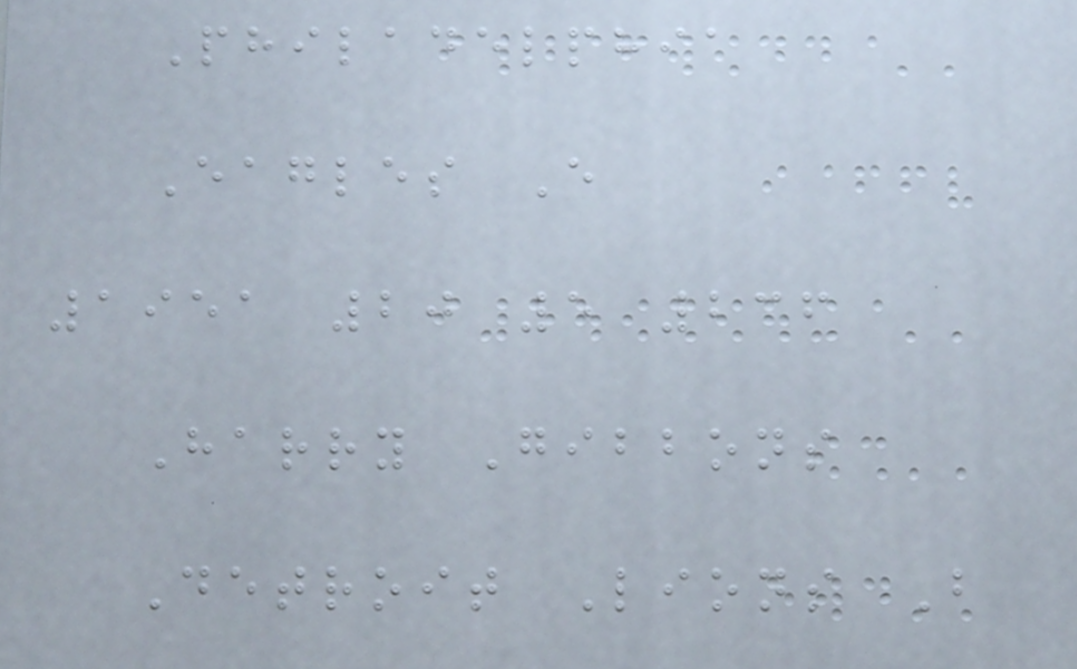Philadelphia
Eagles E
1951 20 5 236
Harry Gibbons
Detroit Lions B
